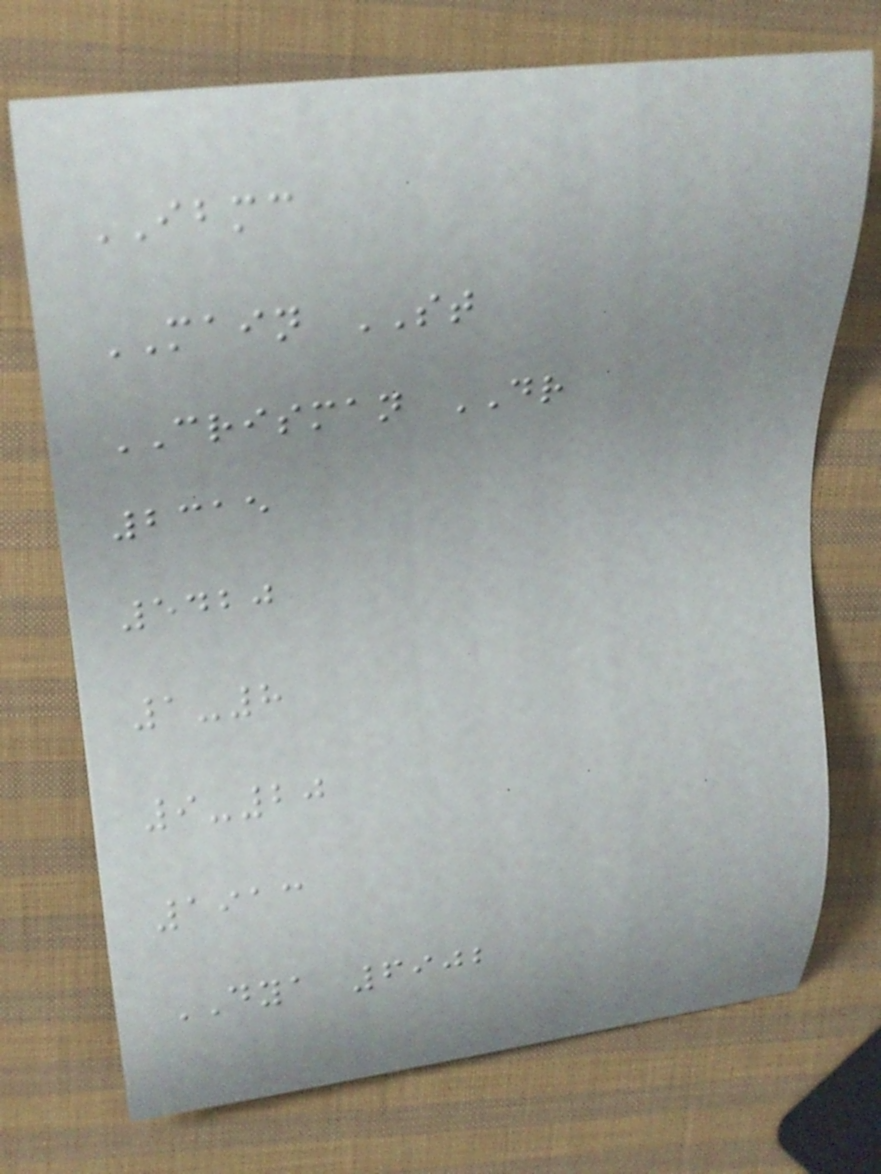IBMC
MAIN ST
CRISMAN DR
2315
5420
1-8
9-20
1913
DYA 6902
